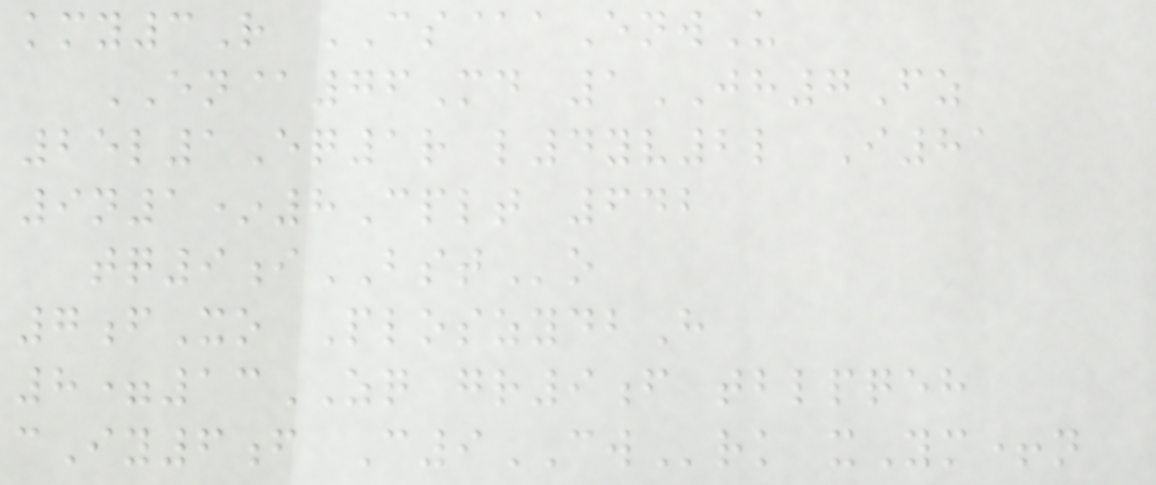kmy3R CS@aEnwU
EN@76Md 1JH7Fz
25l1Eq1r l4yv2l I81
9n1*8Cplt 642
tq9iBSTo
7fXo PloszydbH
8=13ZQ gr9f tblpqeh
cIy6f C9CWrk xYm+n
